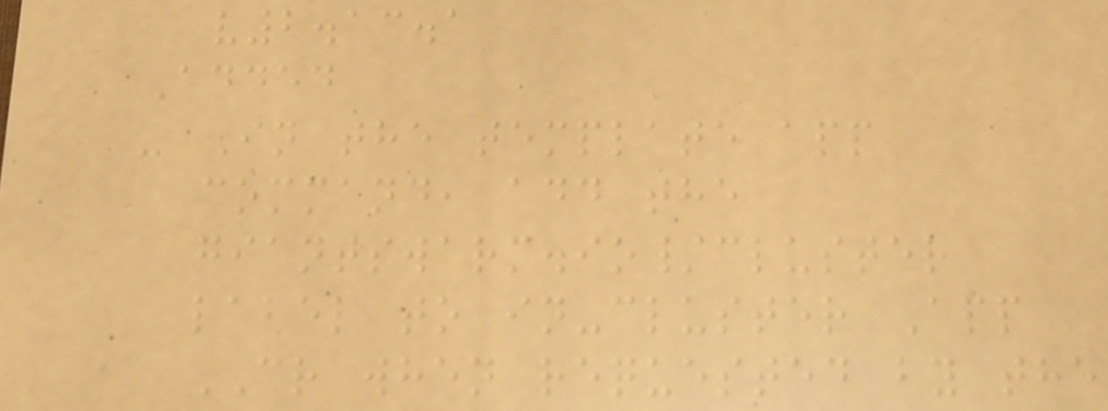v2.13.1
Added
- In the template app
command, add the
giantswarm.io/cluster
label to in-cluster App
CR when requested by the
